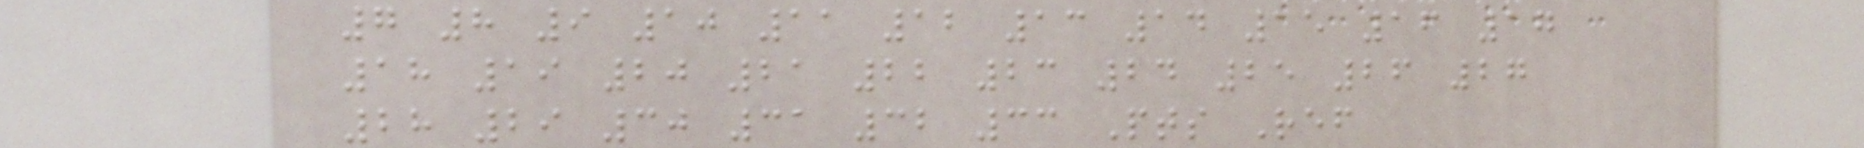7 8 9 10 11 12 13 14 15 16 17
18 19 20 21 22 23 24 25 26 27
28 29 30 31 32 33 Pts Ref
